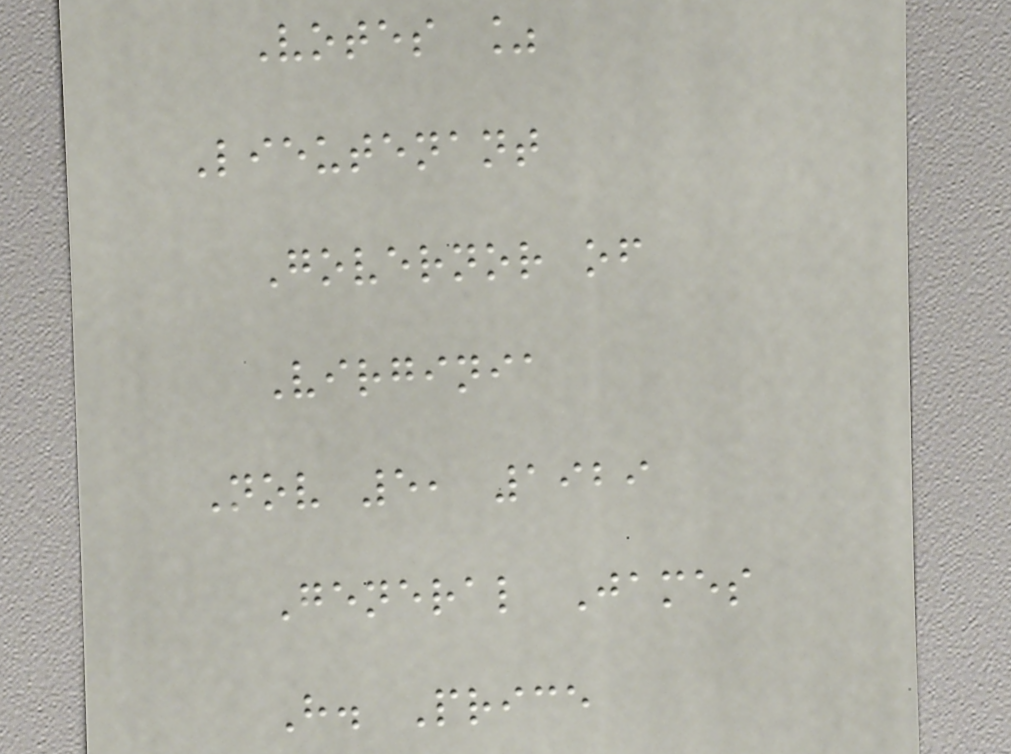Votes %
Lieutenant
Governor of
Virginia
Nov 5, 1929
General James
H. Price
